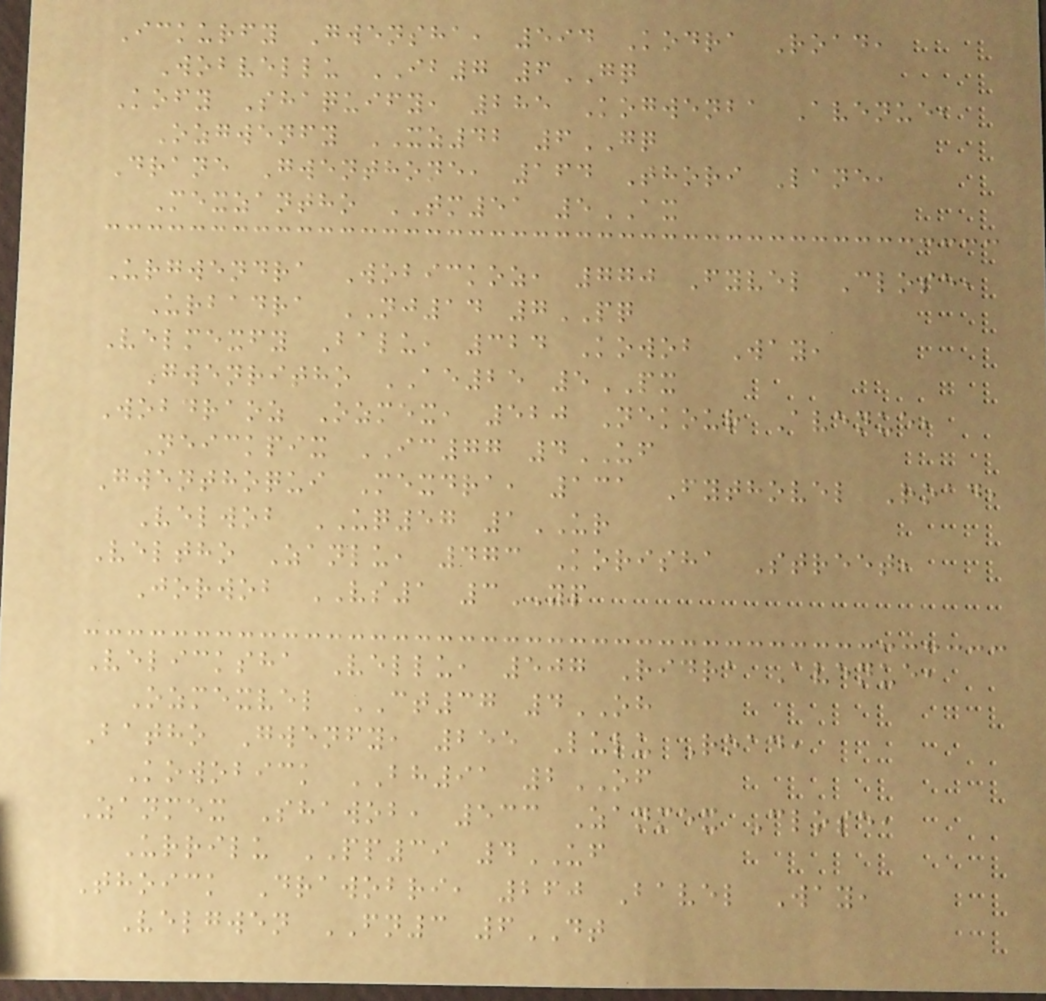Ickurfy Gwensha, 594 Kodra Road,
Wobvellu IB7 6GQ
Kofy Shaquify, 285 Kogwenba Avenue,
Ozgwenfy XZ42 6GQ
Drane Gwenthone, 164 Thori Lane,
Mexzantho TM51 5AX
Urgwendra Wobickoz, 770 Fyvel Close,
Urbadra NJ14 7PQ
Velmexfy Balu, 324 Kowob Way,
Gwenritho AE25 5PX
Wobdraoz Ozmex, 520 Nekour Avenue,
Neickpix IC77 4UF
Gwenthoqui Mexdra, 131 Fythovel Road,
Velwob UQ57 1UR
Veltho Zanlu, 473 Korisha Street,
Jorwob VS1 3YP
Velicksha Vellu, 507 Ridra Avenue,
Ozmexvel CT37 4OH
Batho Gwenfy, 255 Lulu Road,
Kowobick BH91 2OF
Zanmex Shawob, 533 Zanmex Close,
Urrilu PP39 4UF
Thoick Drawobri, 260 Bavel Way,
Velgwen FN3 6DT
